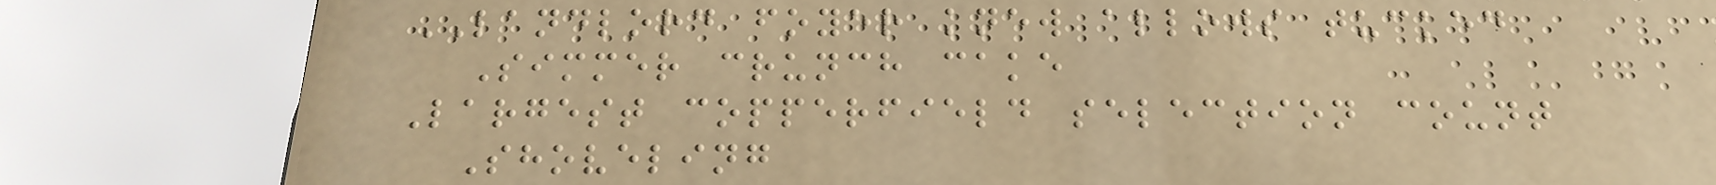LANDLORD foyer knew allows tucked
Simmer crunch cake
Largest copperfield selection count
Shoveling
